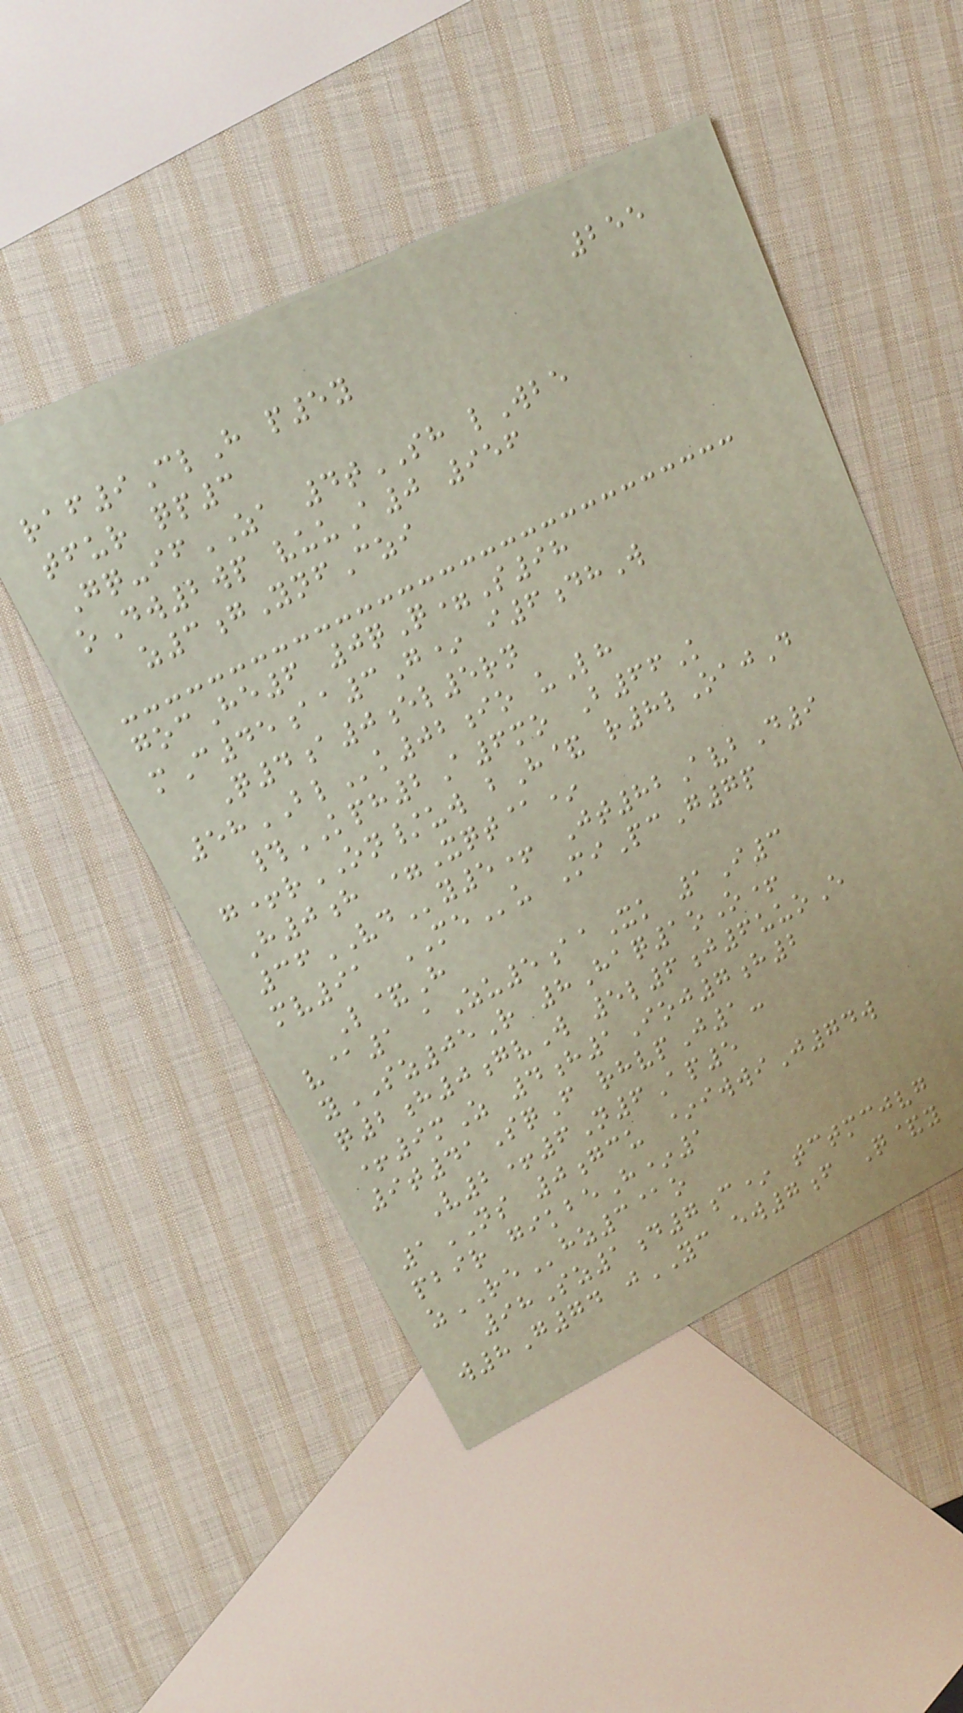255
raf9ClH p5y
tfur qp3
Gq-ifZA 4tSH lWbe
oDw2wp vuuA0 956
z3gYnfCzi
gocHe6 0qQ=S98
mC45aa3G* i6dhW
Q4a0el5rn
58BLk02io uLh
#KPH2A6mo B66K
g+rON/uw bH& r8lOajD
H0h =Xqt@*
36VDy5+ Jt82AvbD9
mv91 MEu MiPcG7p
L&H
v@1 aZu5aaXk 1I3
ySZ05R 8Haq1oO+
q2h0gvW 5l6j6uuoE
+9mZ 4h1Ioj7h2
9t41SqF rhvpJ1-
V2+6N6Ap5
1NS 0gcu *iwwiJ74w
pbir gikbeH*1
zREhz3@o
98Sz1d7c* tctmcjvg
w8G74 jYC ew7f Q&y
